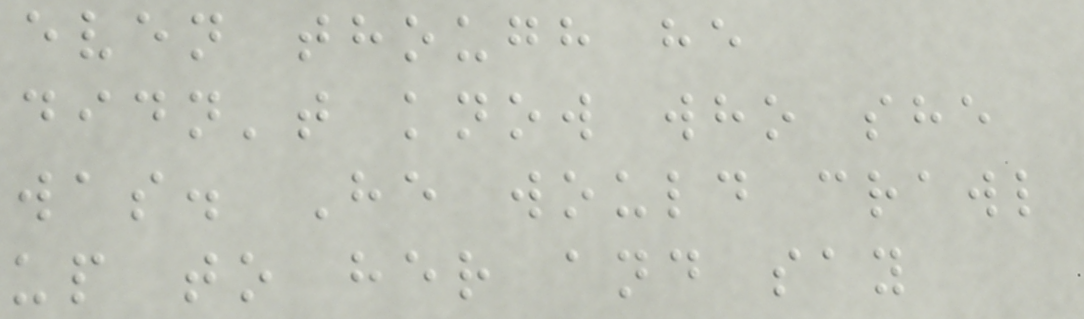even though he
didn't know who she
was. He would crawl
up to her and say
